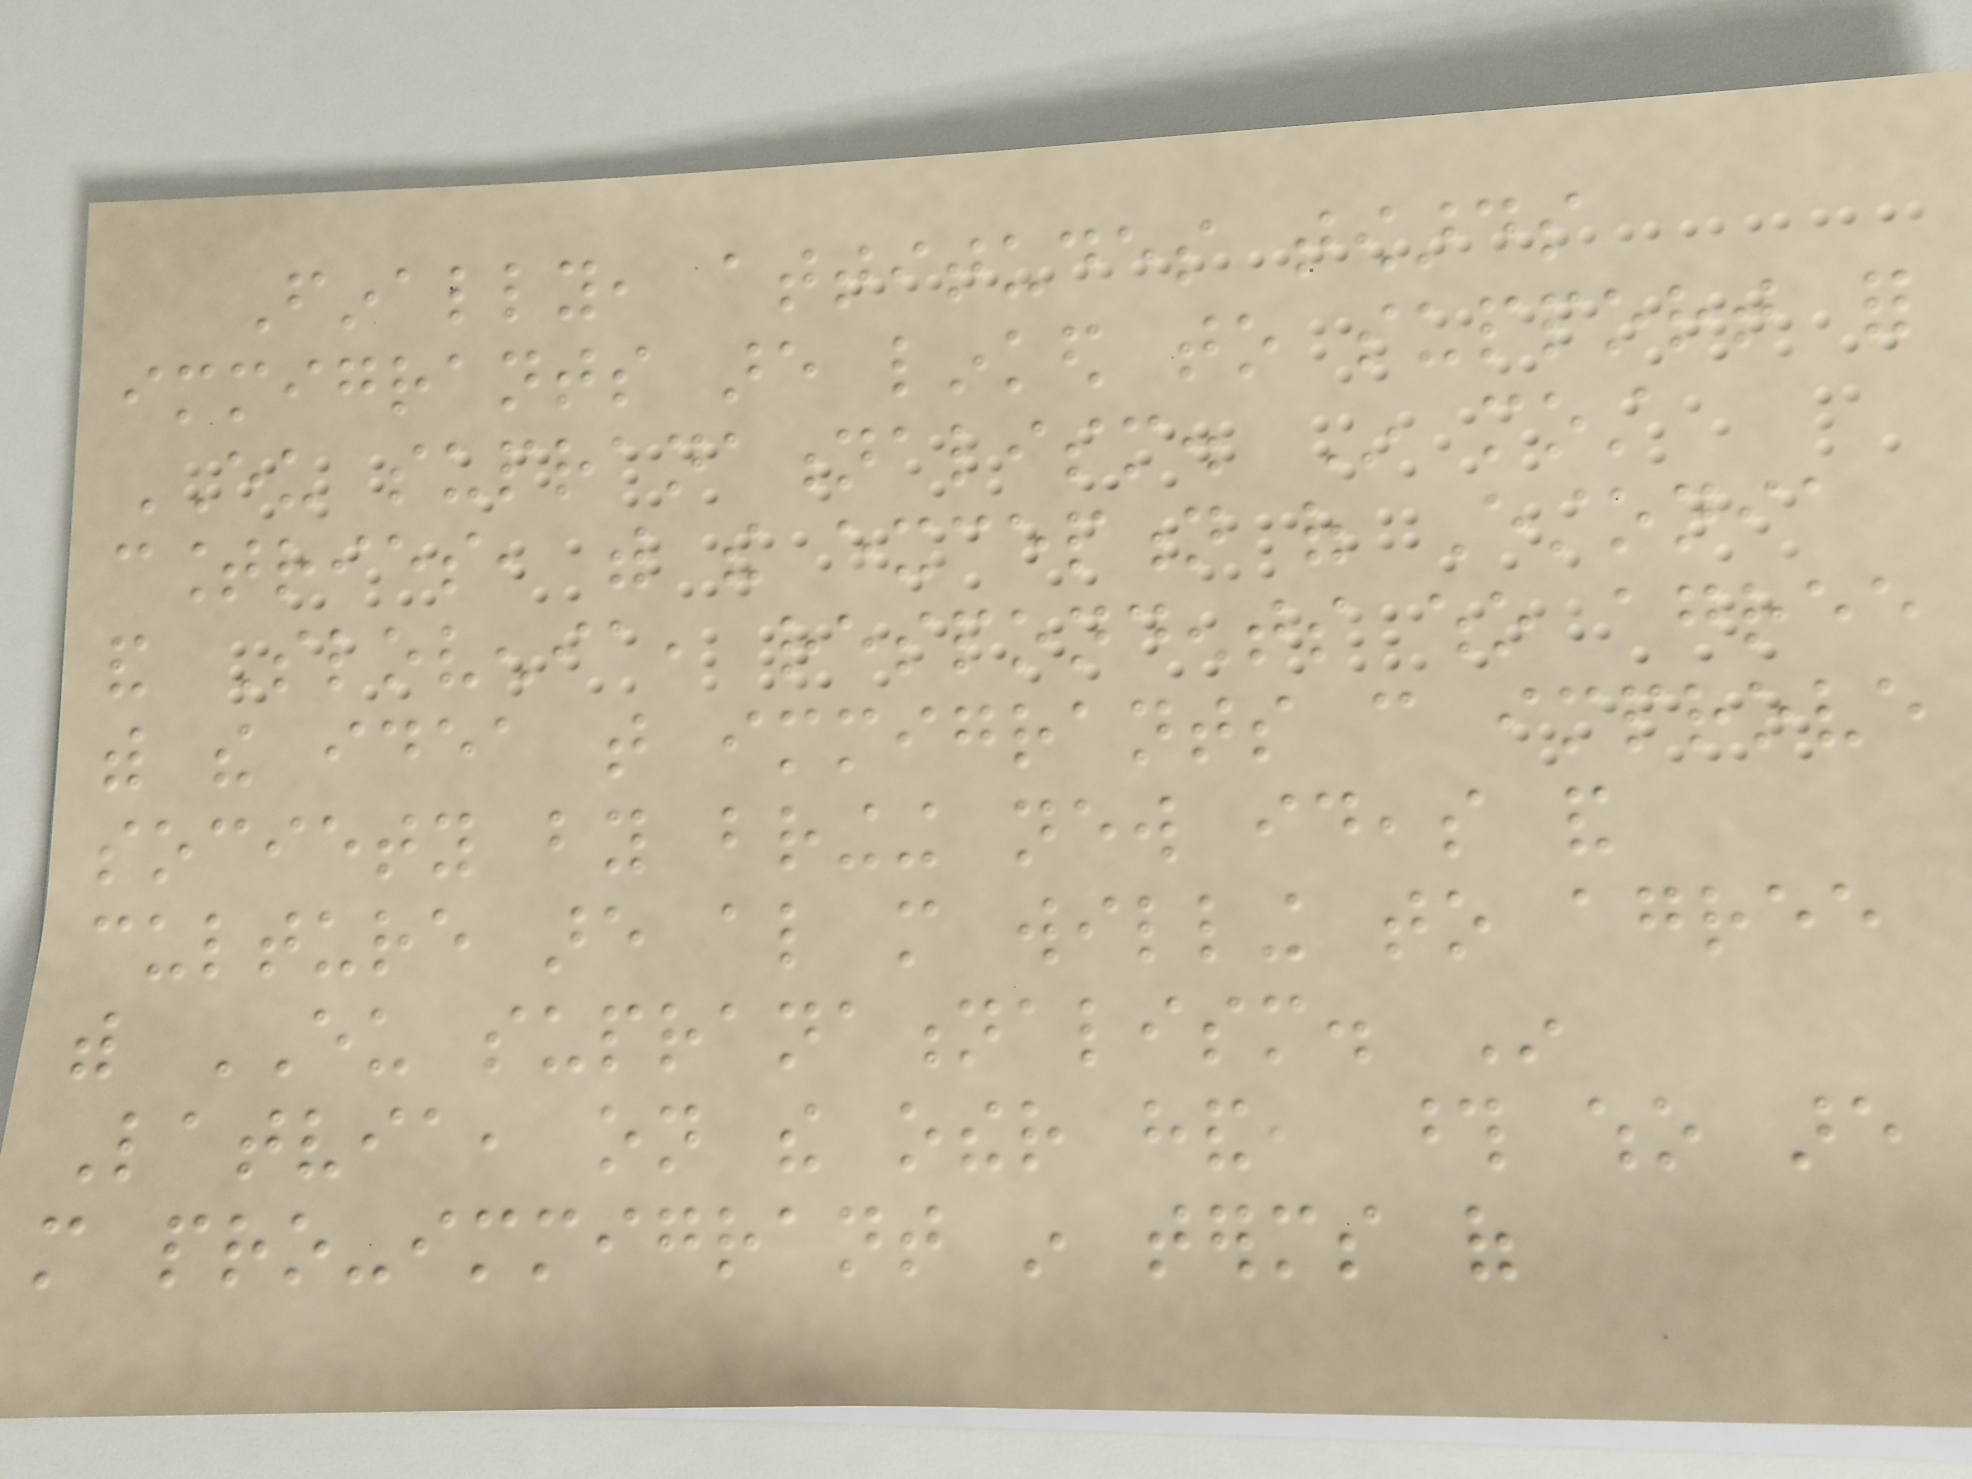Finally, attitudes towards
immigrants are linked to support for
EU supranationalism. In most
countries, with the exception of Estonia
and Slovenia, respondents who agree
with the idea that immigrants can improve
society by bringing new ideas and
culture are also more willing to agree
with EU supranationalism. In
Latvia, on the other hand, those who are
more pro-immigrant in terms of
